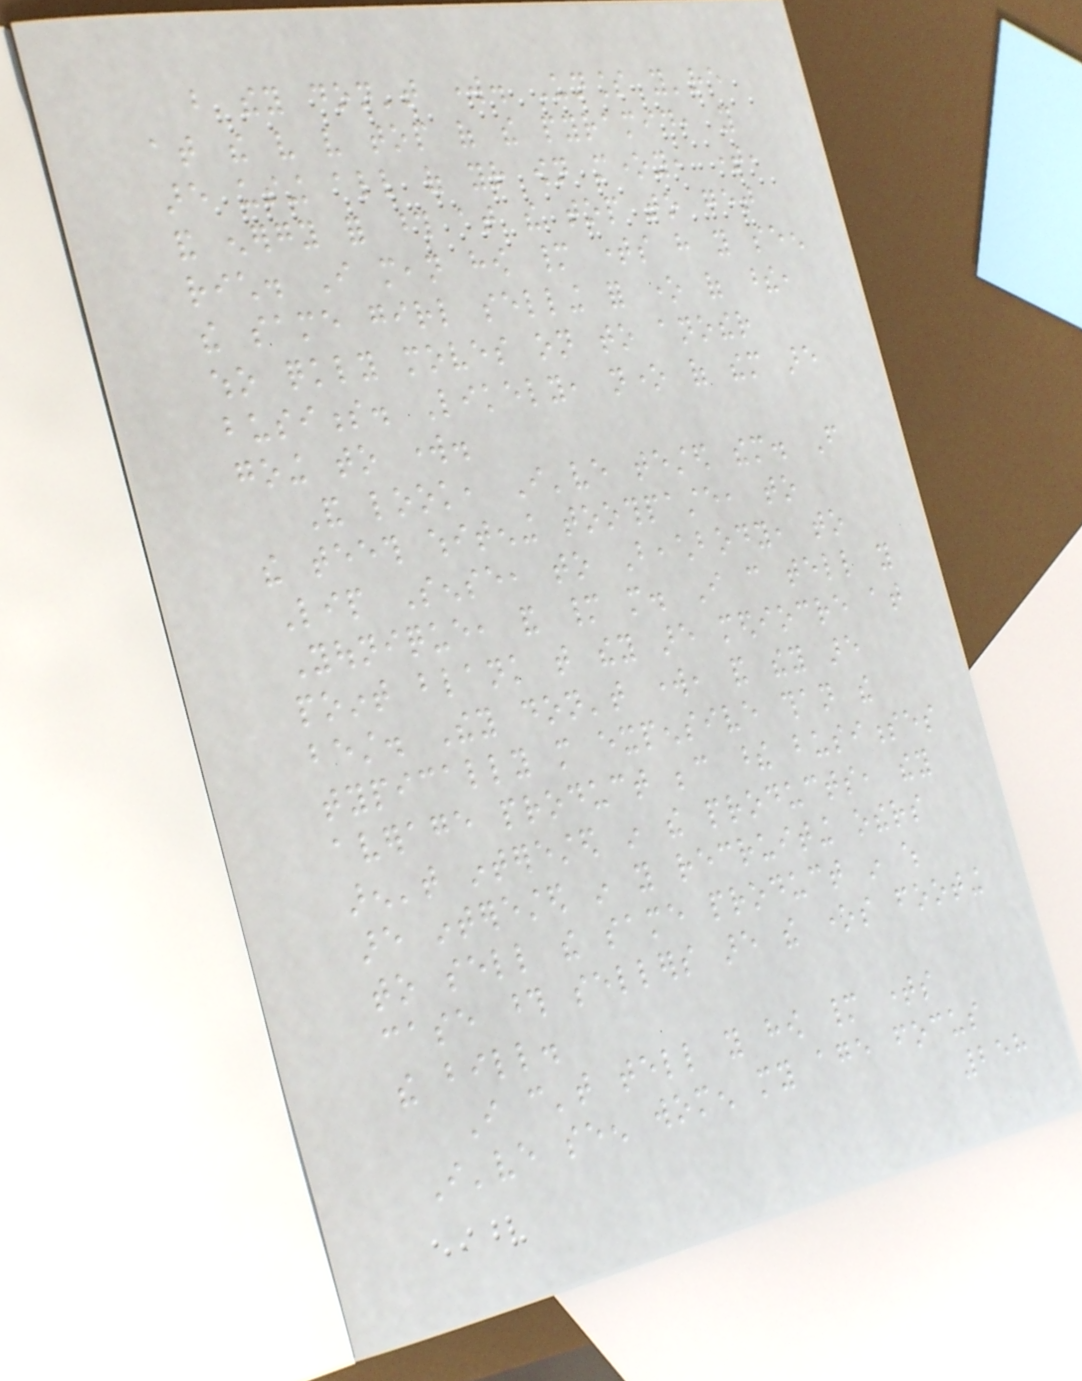but they don't work. Unless you're
at the very very top of the pyramid, you
are using all of your own money, time,
and energy for those at the top to get
rich. I mean how many times have you seen
the same girl selling for one of these,
who quickly moves on to another
business. Likely, none of them are
going to work.
And look, I've tested them. From
the teeth whitening toothpaste, to
Lip Sense, to Beachbody, to
Younique, and many more. I can tell you
point blank that they are mediocre at
best. They don't work, and they are
typically more expensive than the
average product because these businesses
aren't interested in the products, they
are interested in you recruiting others
to sell the same product in which
case those sellers are the ones footing
the bill.
I can't tell you how many times
I've seen women my age focus
258
